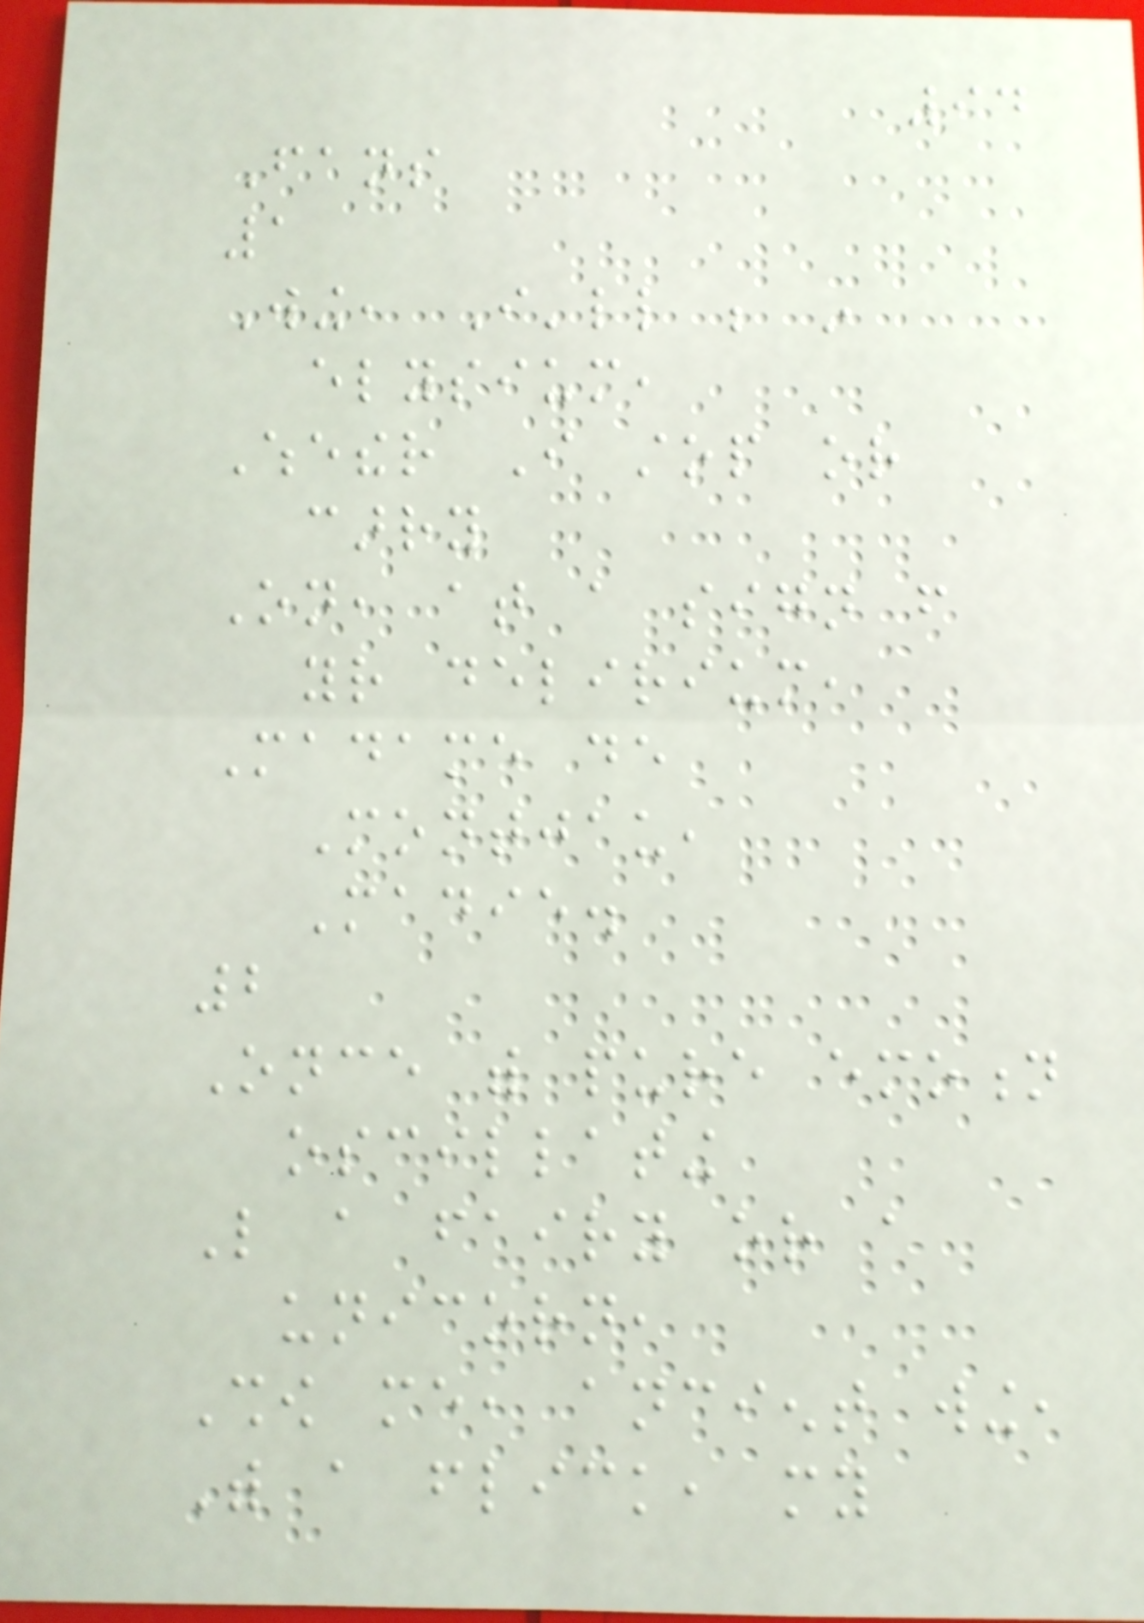94
Fans
1
Wing, I'll be in
elysium,
Whether I stop or
carry
On, at a sign from
your delirium,
Madame de
Montjau,
Madie.
2
Once with pure emotion
oscillating
Like a fairy or a
unicorn,
Show me, ancient wing,
With a flick, my
